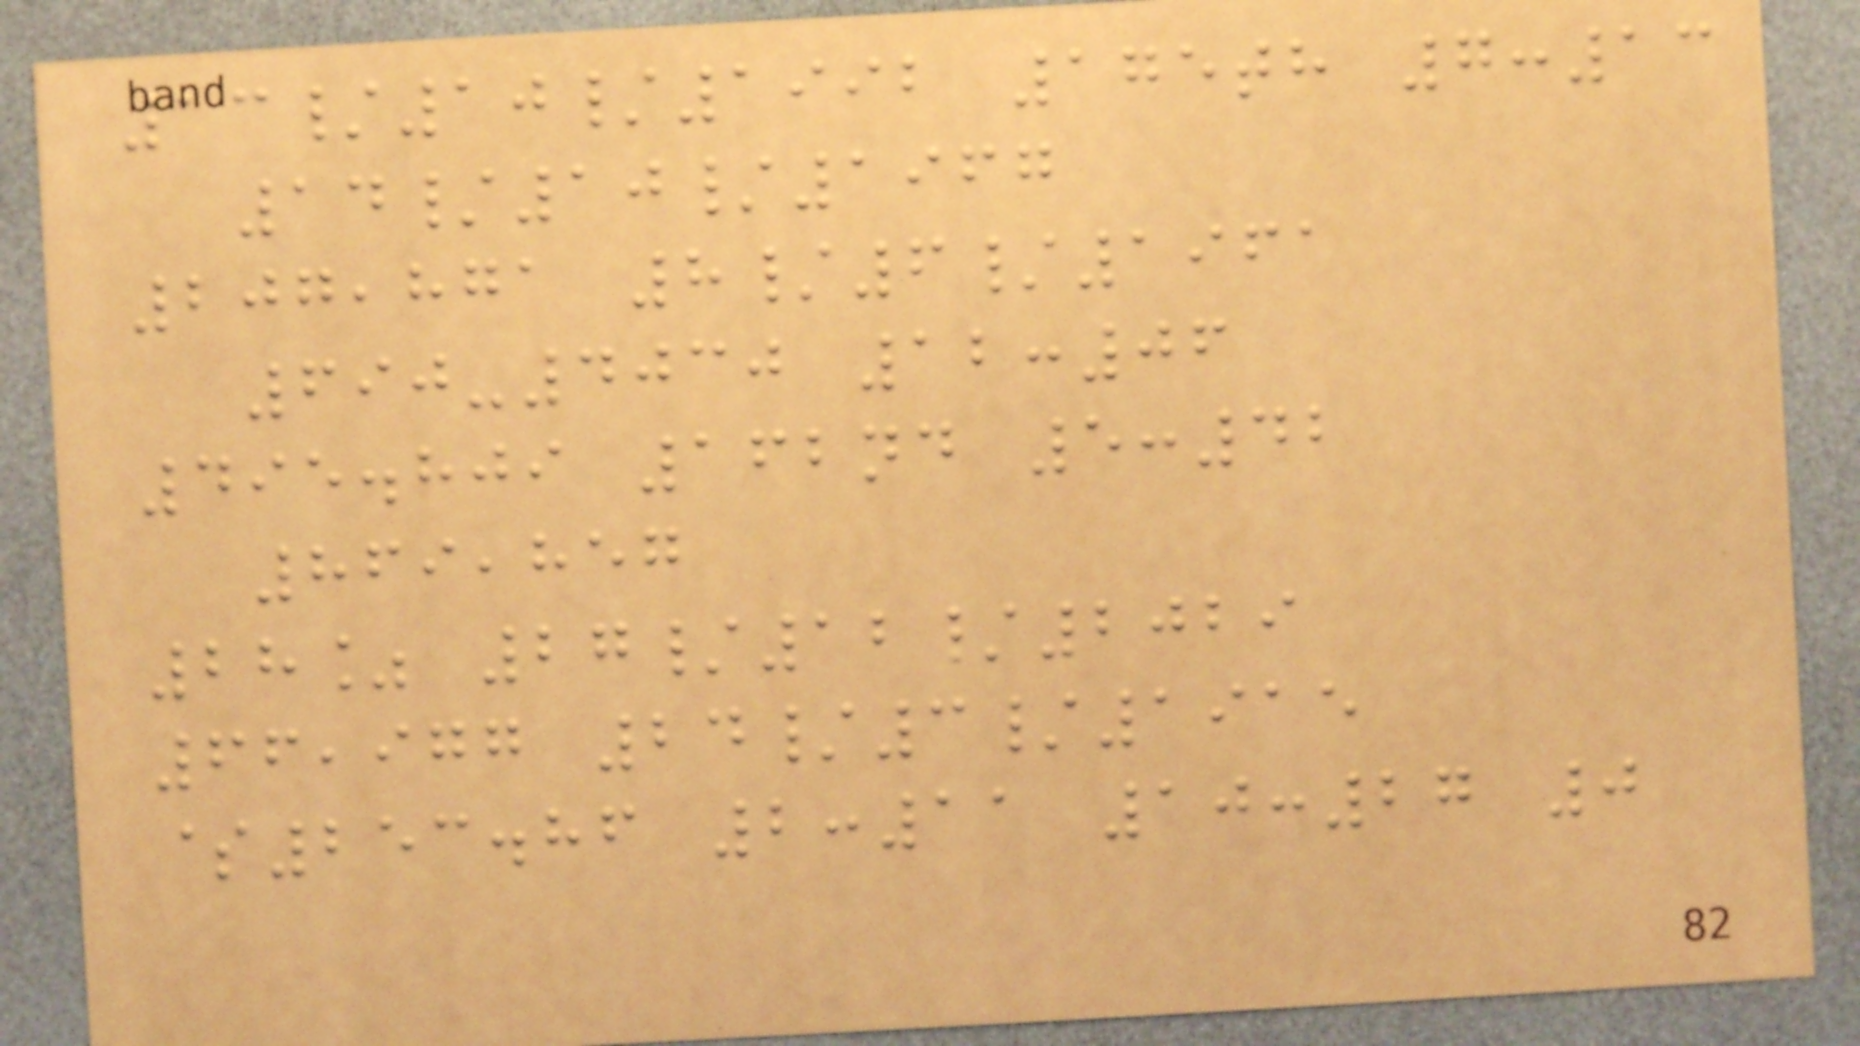13/10/1992 175th 7:13
14/10/1967
207,871 8/6/1961
690-4030 12:06
495.809 162nd 5:42
869,857
28% 27/12/2029
66,977 24/3/1915
$253.86 2:11 10:27 0
